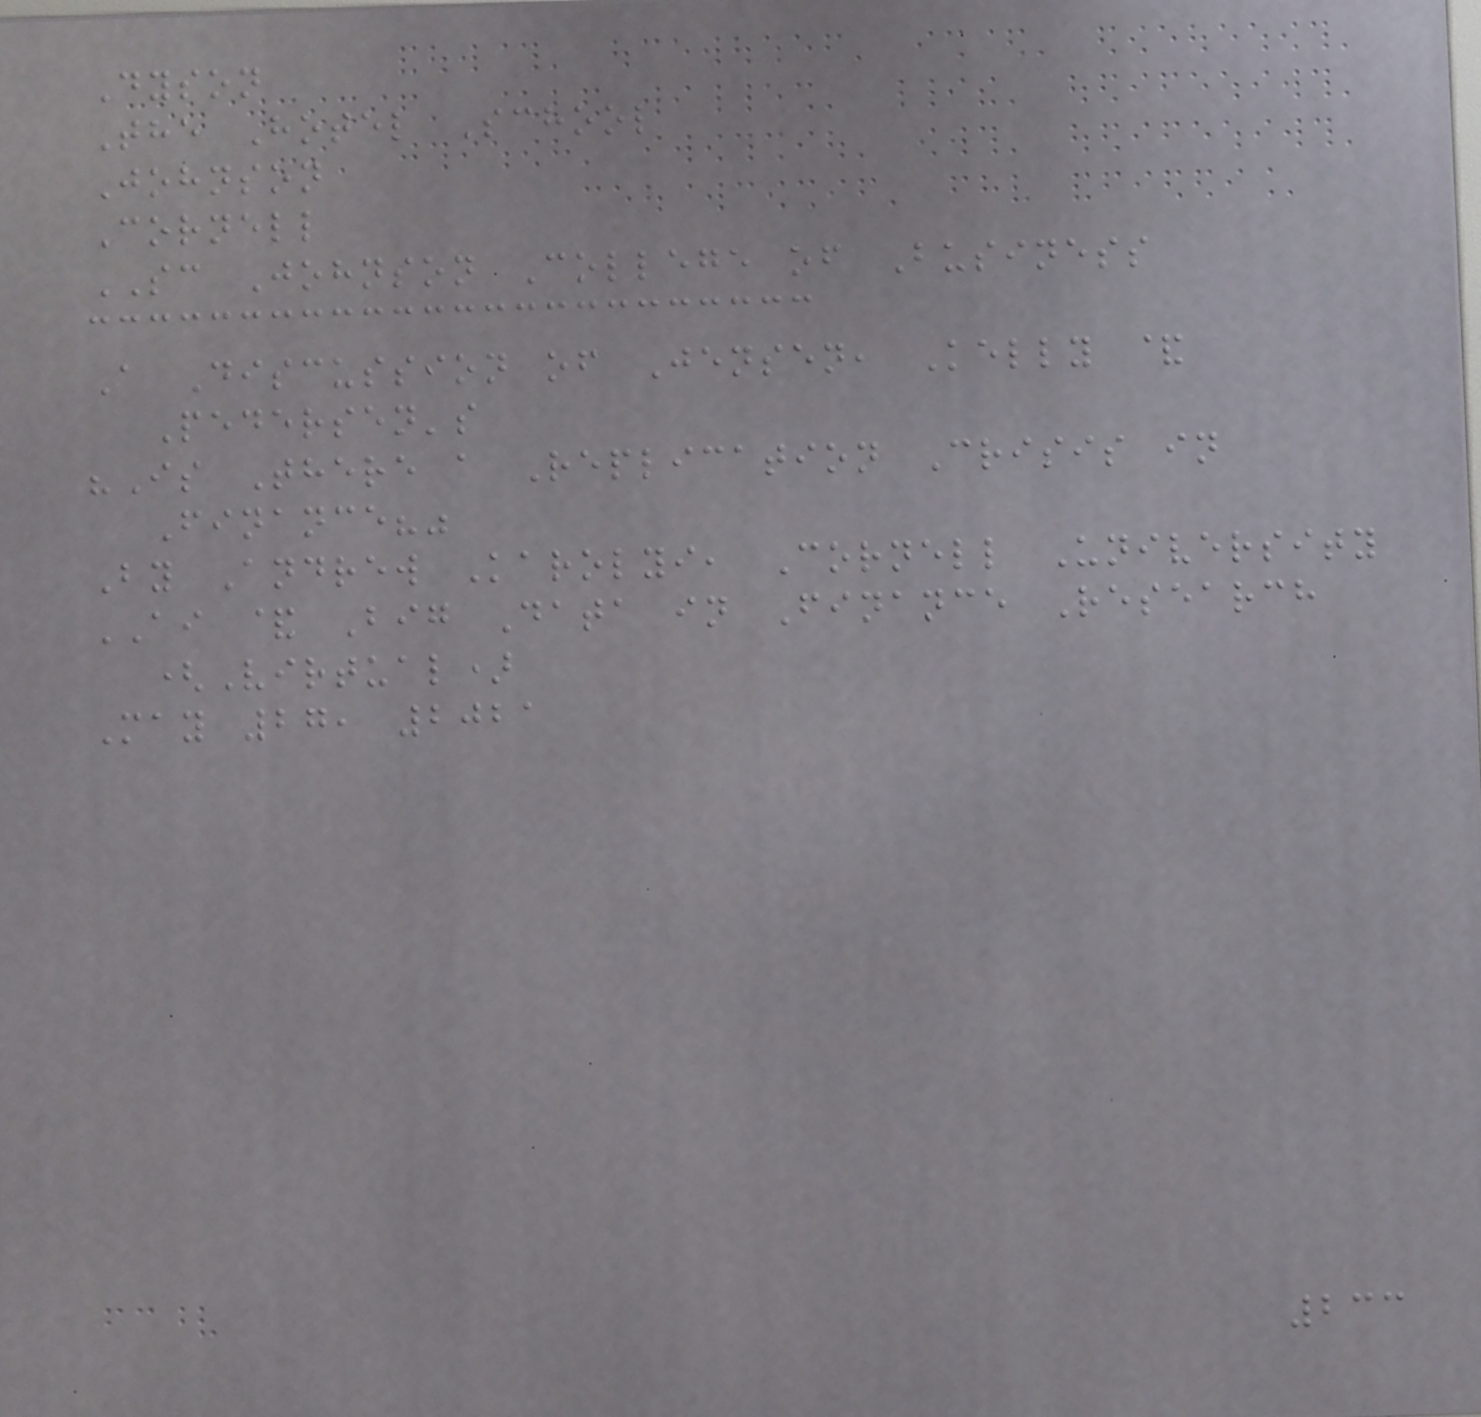Dyson
The Hotel School
Johnson
Cornell
SC Johnson College of Business
A Discussion of Jensen, Kelly &
Pedersen's
"Is There a Replication Crisis in
Finance?"
By Andrew Karolyi, Cornell University
AI & Big Data in Finance Research
(Virtual)
May 27, 2021
233
